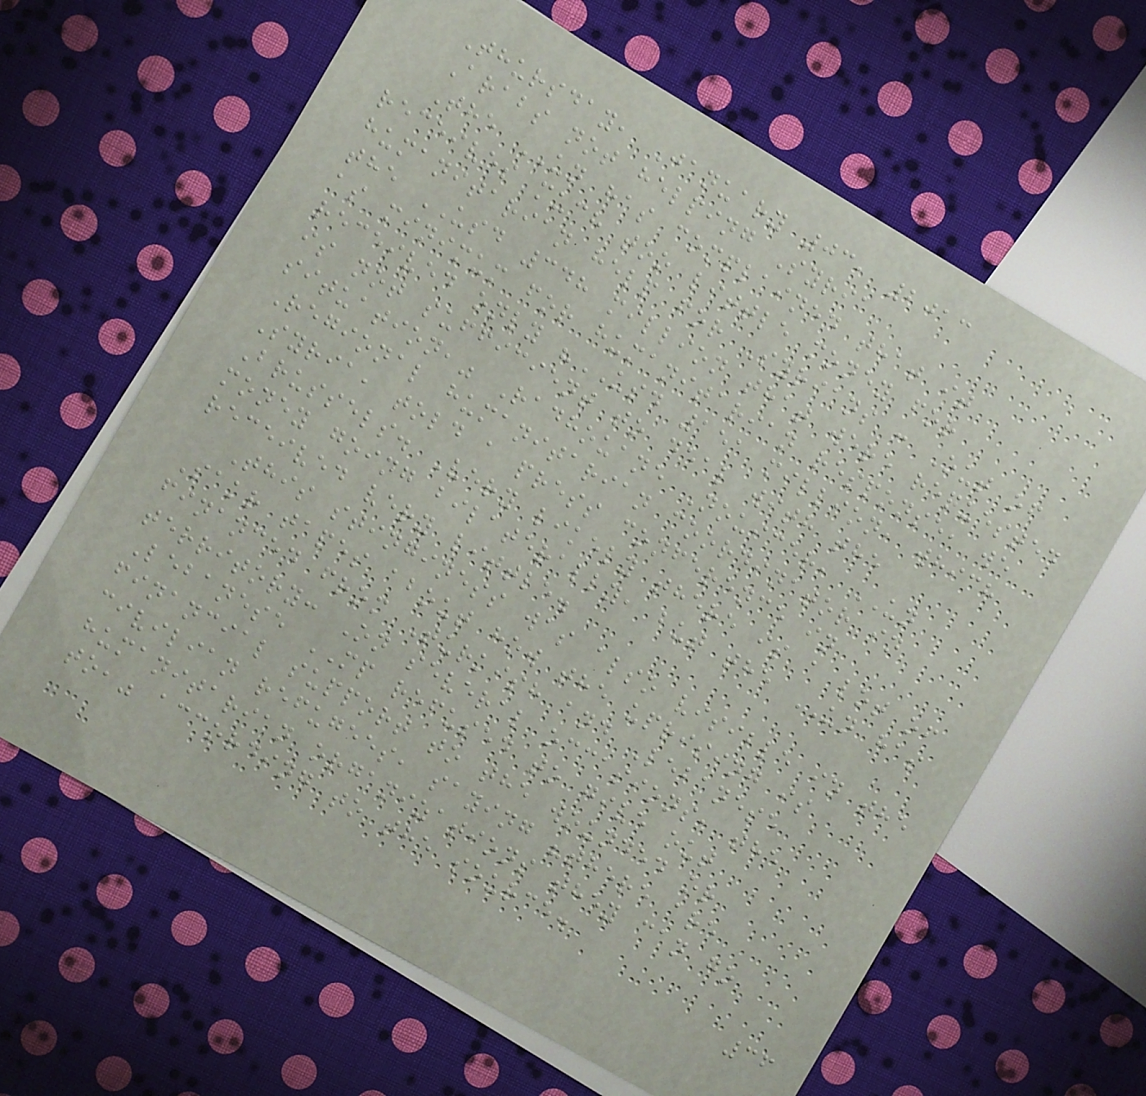Thursday, January 03, 2013
Arabs not helping Syria
The UN has complained that it
receives much too little money for
humanitarian help for Syrians : Out of
the USD 348 million that were requested
as minimum for humanitarian response, we
received only "USD 151 million, which
is not sufficient to deal with the
situation," Radhouane Nouicer, UN
Regional humanitarian coordinator in
Syria, told a press conference in
Brussels. Very likely there is a lot of
money going bilaterally, but the UN has
received very little.
This stinginess was also visible in the
Sakr tapes about how the uprising is
financed from Turkish and Lebanese
territory: On several occasions, the
Lebanese MP refused to give out
financial support to the wounded or
civilian refugees, saying "there are
humanitarian organizations they can go
to," according to the source.
36
